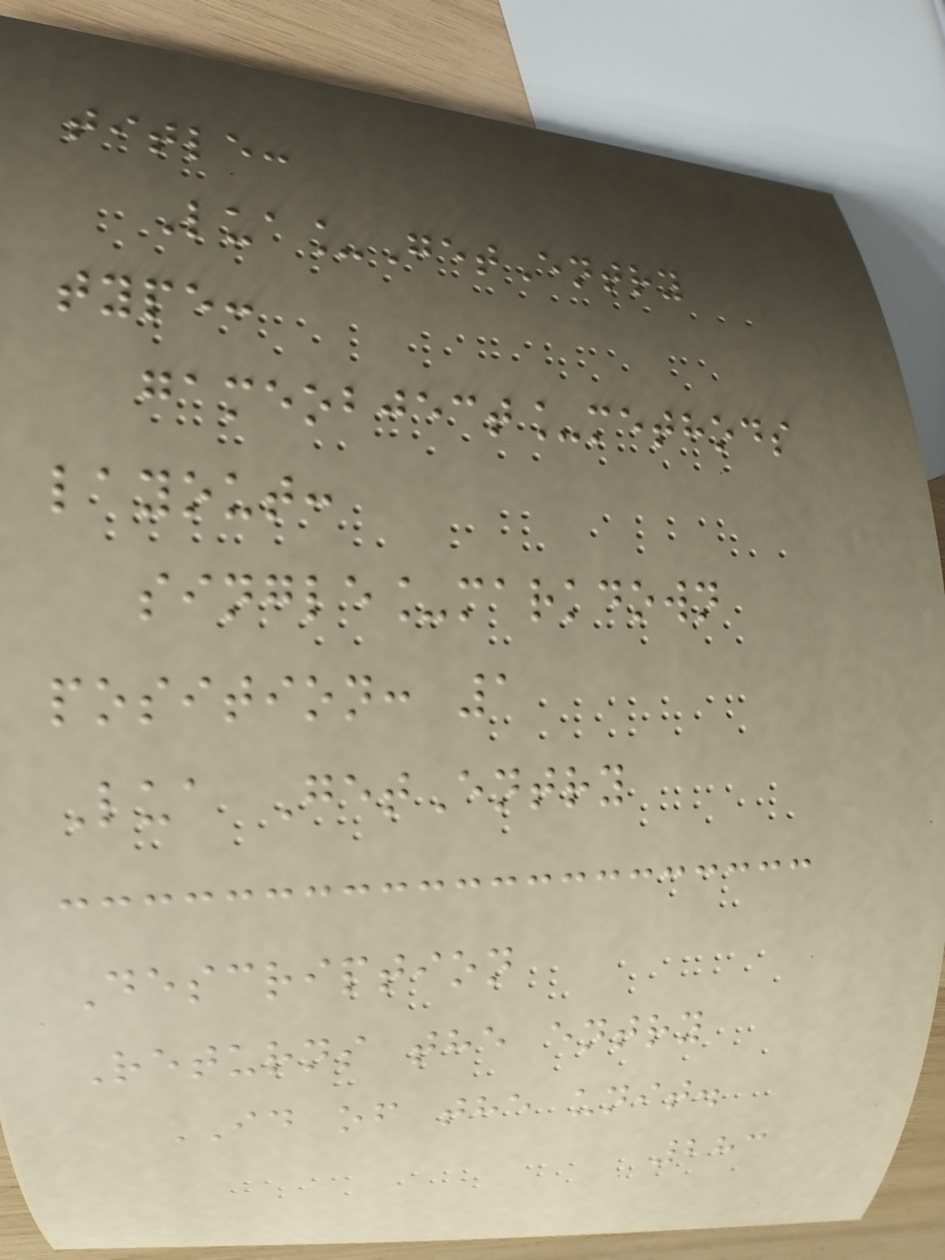title:
Lua_GetEntry
type:
gameobject_methods
layout:
single_markdown
position: 1
Lua GetEntry
Description
Returns the entry
ID of the unit.
283
